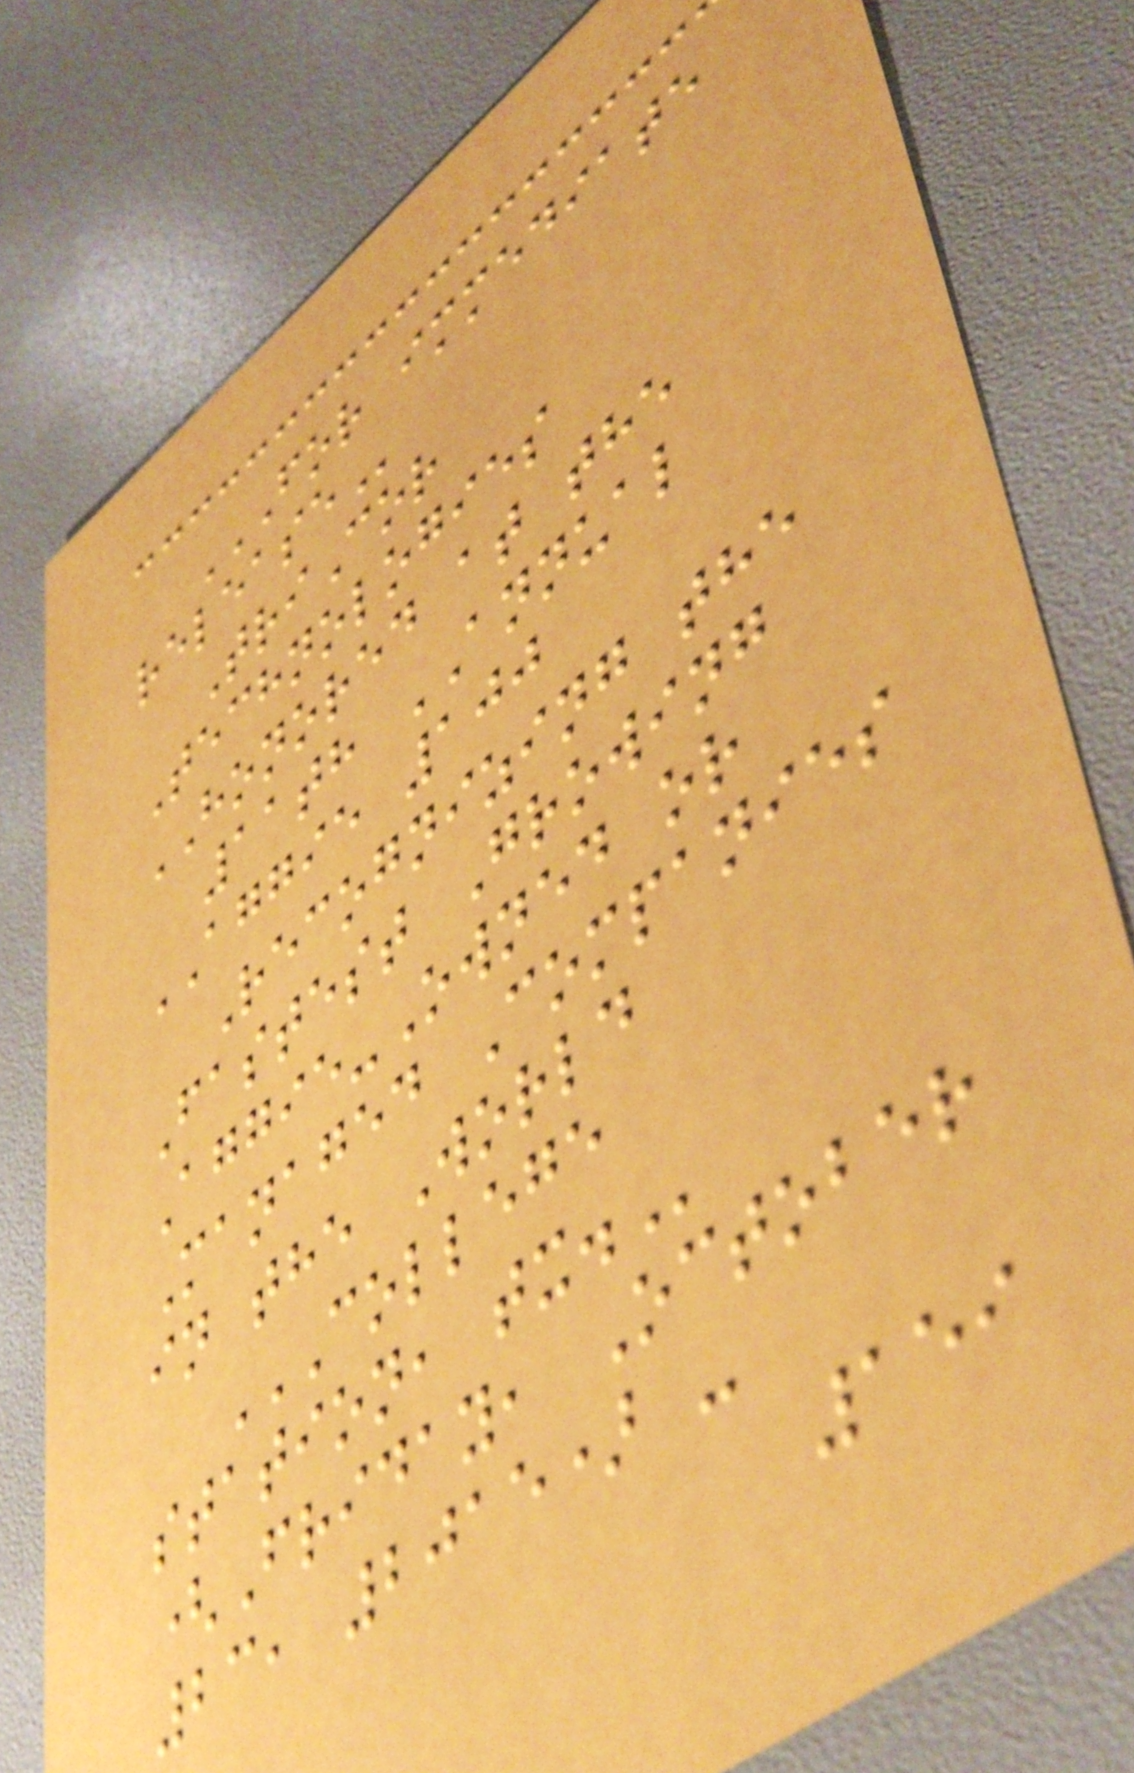FOR IMMEDIATE
RELEASE
TriCor
Technologies
HONORED at the
11th ANNUAL
AGGIE 100
Recognizing the
Fastest Growing
Aggie-Owned or
Managed Companies
in the World
COLLEGE
STATION, TX.
(Friday, October
23, 2015) -
159
